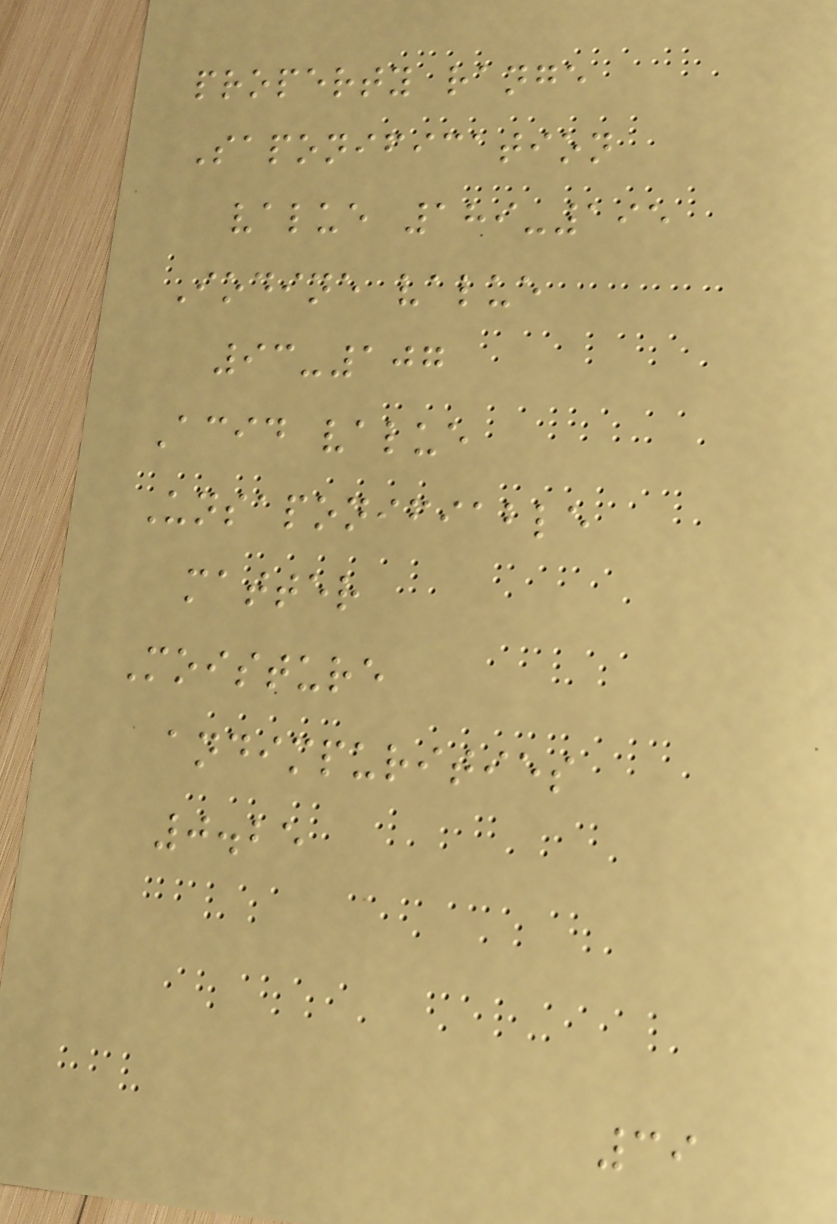property range
Saponification
value 189-195
Iodine value
93-107
Acid value
Unsaponifiable
matter
Moisture
andimpurities
0.25
39
